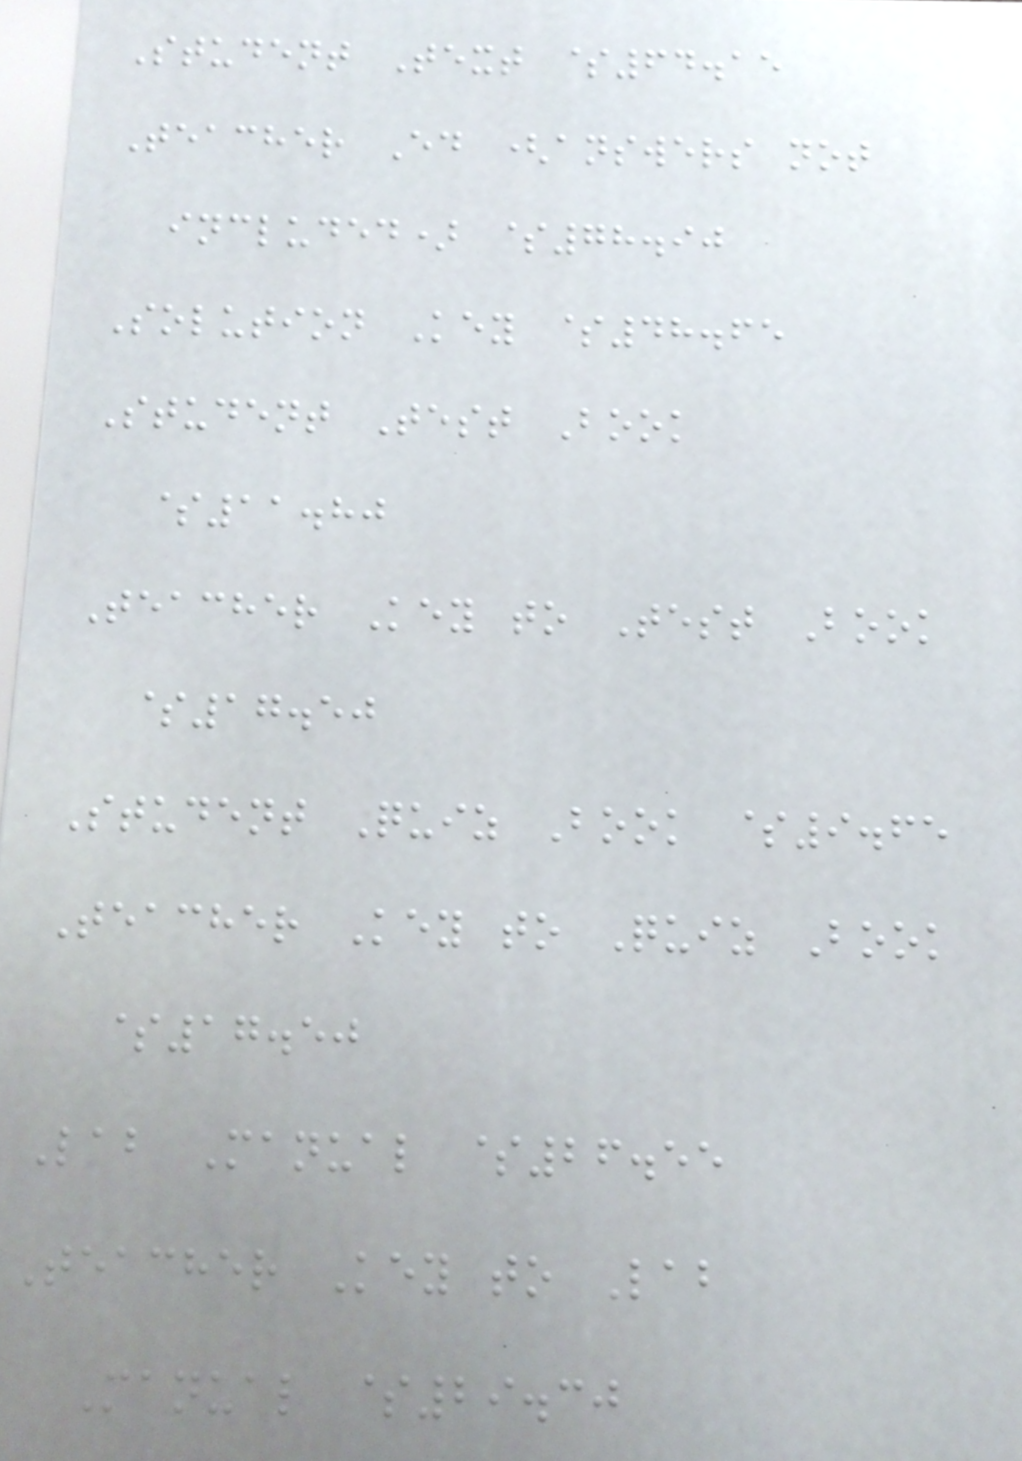Student Text $64.15
Teacher Ed (answers not
included) $78.90
Solution Key $48.65
Student Test Book
$11.80
Teacher Key to Test Book
$17.50
Student Quiz Book $9.65
Teacher Key to Quiz Book
$17.50
Lab Manual $26.55
Teacher Key to Lab
Manual $29.30
